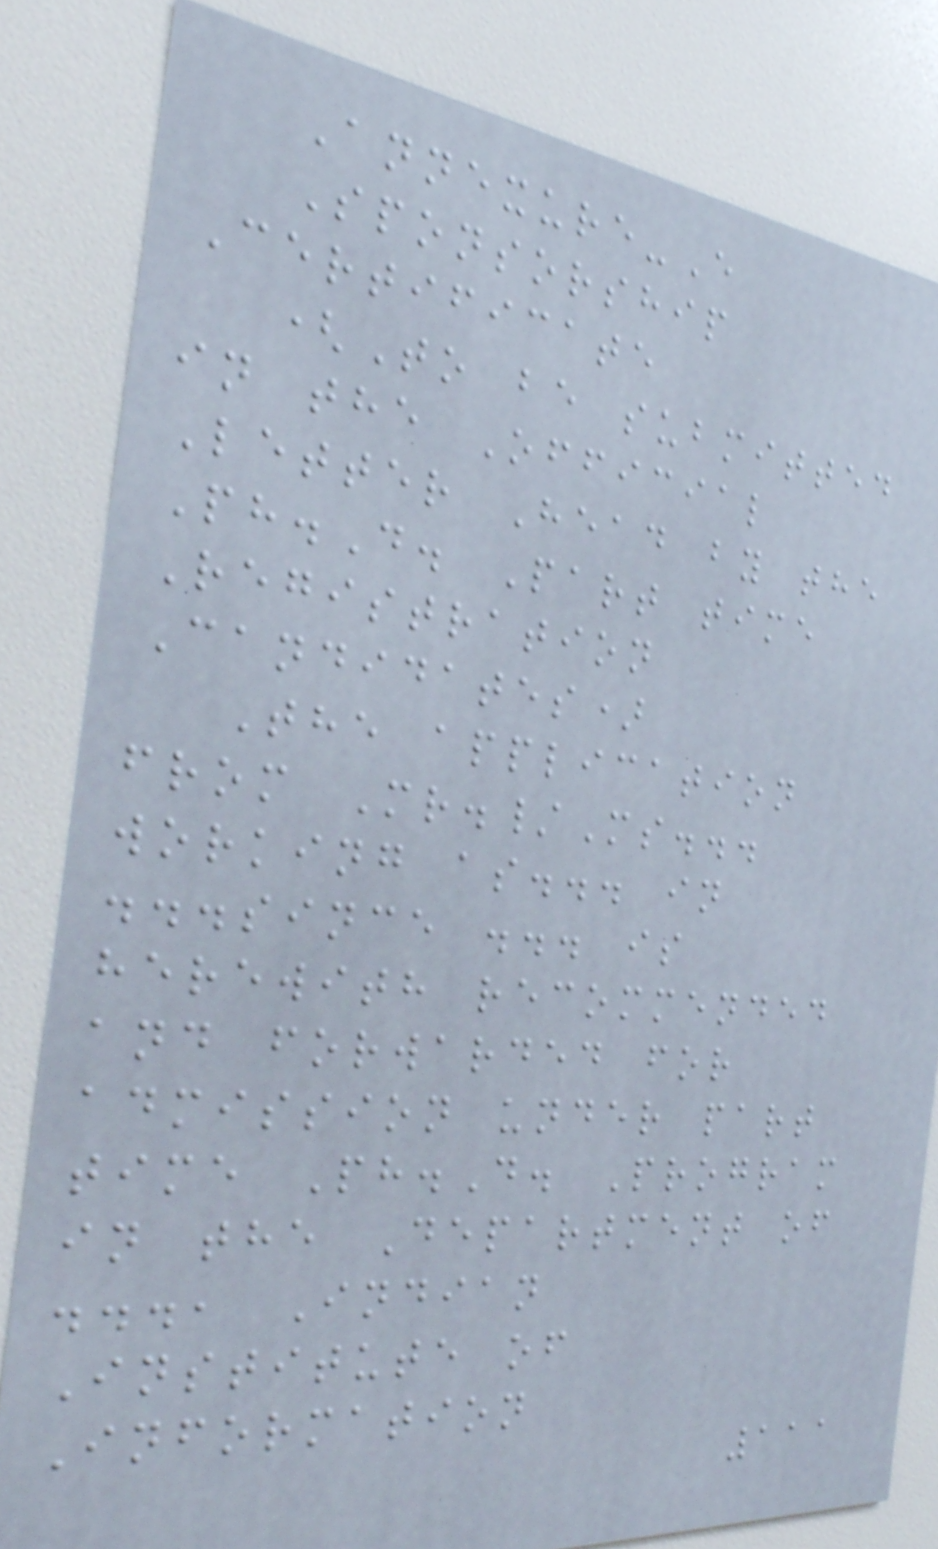Annexure-E
Sponsorship
Certificate
(To be submitted
in the Official
Letter Head by the
Ph.D. Part time
Registration
Candidates)
The application
from Mr./Ms...
working as... in
...since ... is
herewith recommended
and forwarded for
admission under part
time Ph.D. Program
in the Department of
..., Indian
Institute of
Information
111
